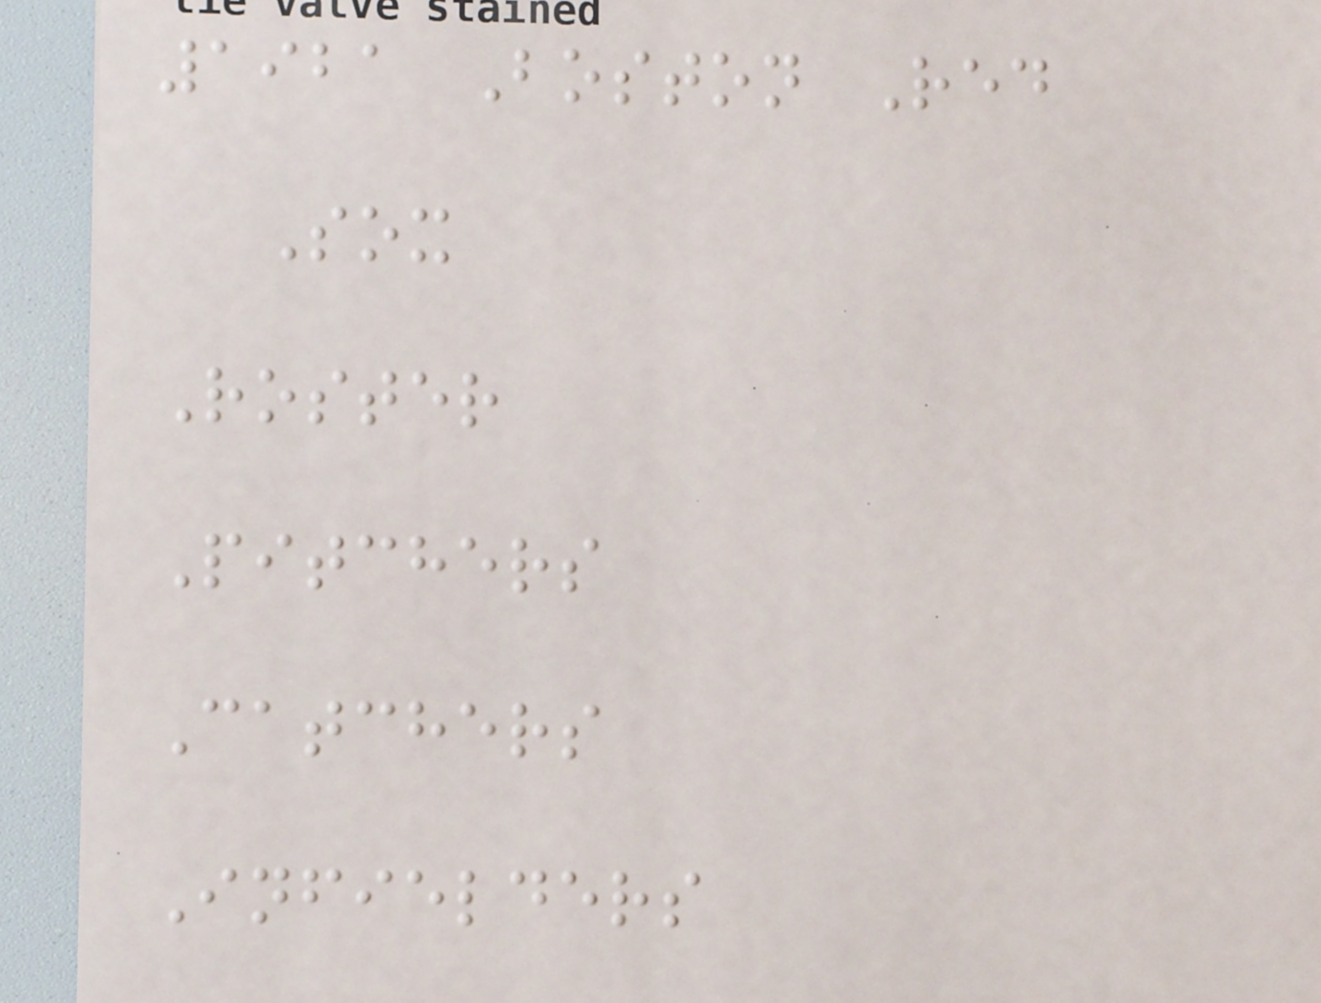1921 Boston Red
Sox
Roster
Pitchers
Catchers
Infielders
